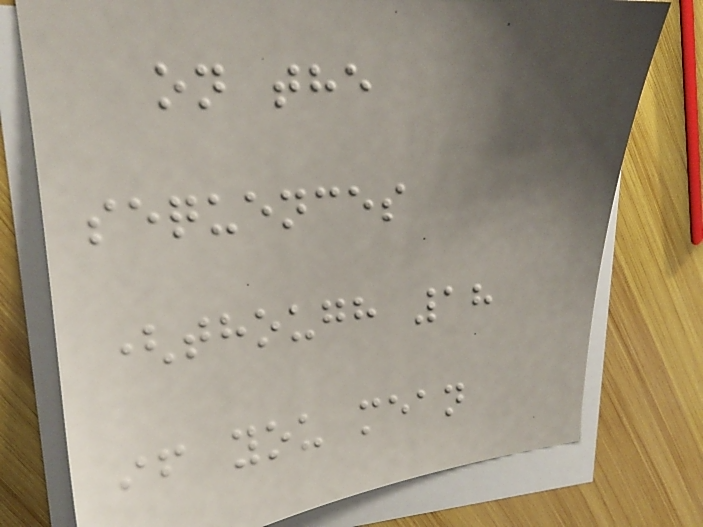on the
sequences
(though 18
if you mean
